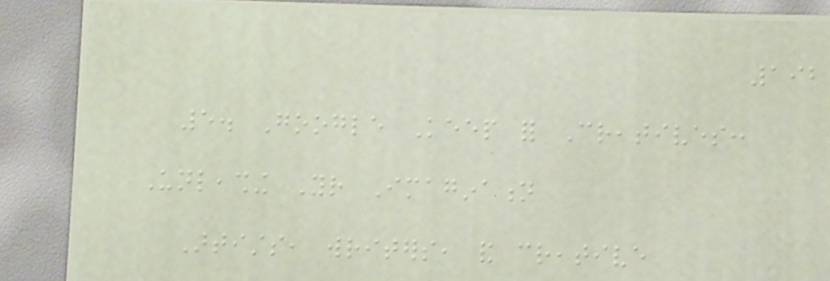192
5. Google Keep for Creatives:
Unleashing Your Imagination
Artists, writers, and creative
